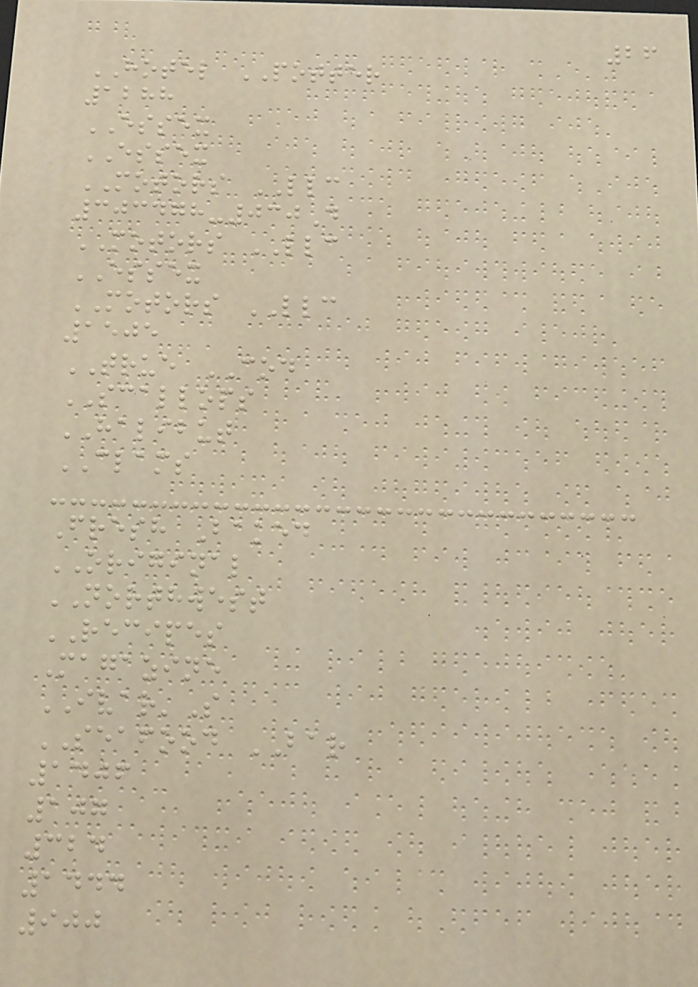26
HOTEL POTTER
1288
ESSEX
ESSEX
MOTORS LLC
303478-030D
MOTORS LLC
ESSEX
MOTORS LLC
1505
TRUE COD
SCALLOPS
HALIBUT
CLAMS
Fresh Baked
ORIGINAL
NORTHWEST
RECIPES
Magazine
IVAR'S
SEAFOOD BAR
1406
107
324
1444
900
